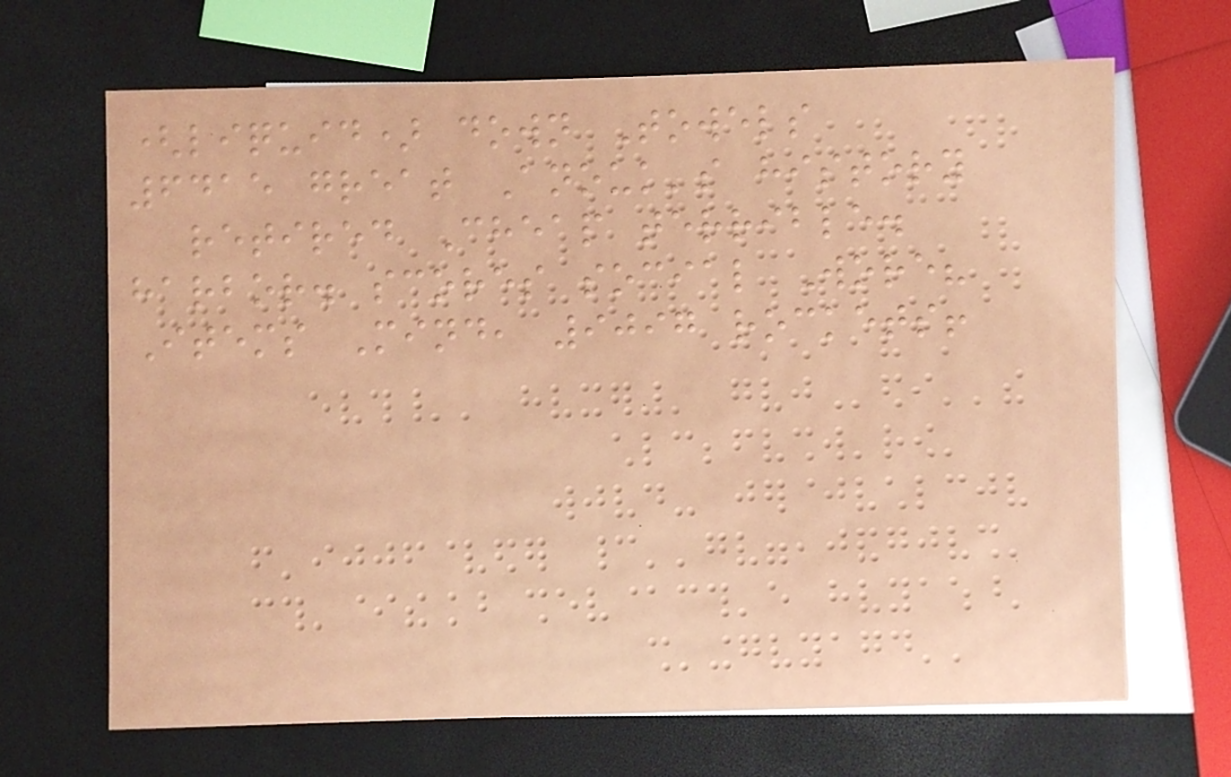(liquid) down Towels
6415 great Anouk's history
retired Cheap terrible.
harbor. scores social Wore?
Items Mind, 9097 rockets!
